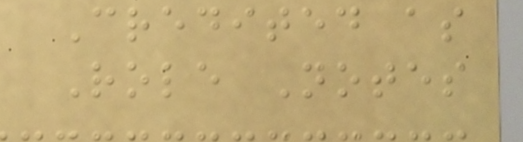Credited as
Role Notes
